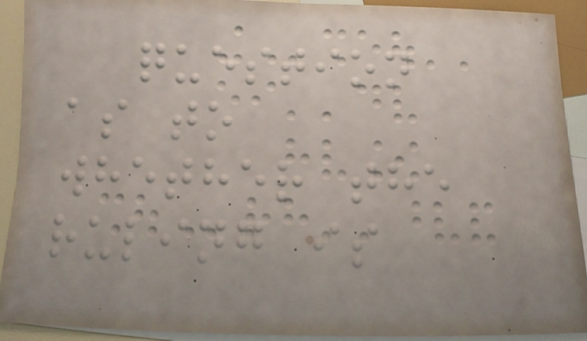question
as to
whether the
ruling is
